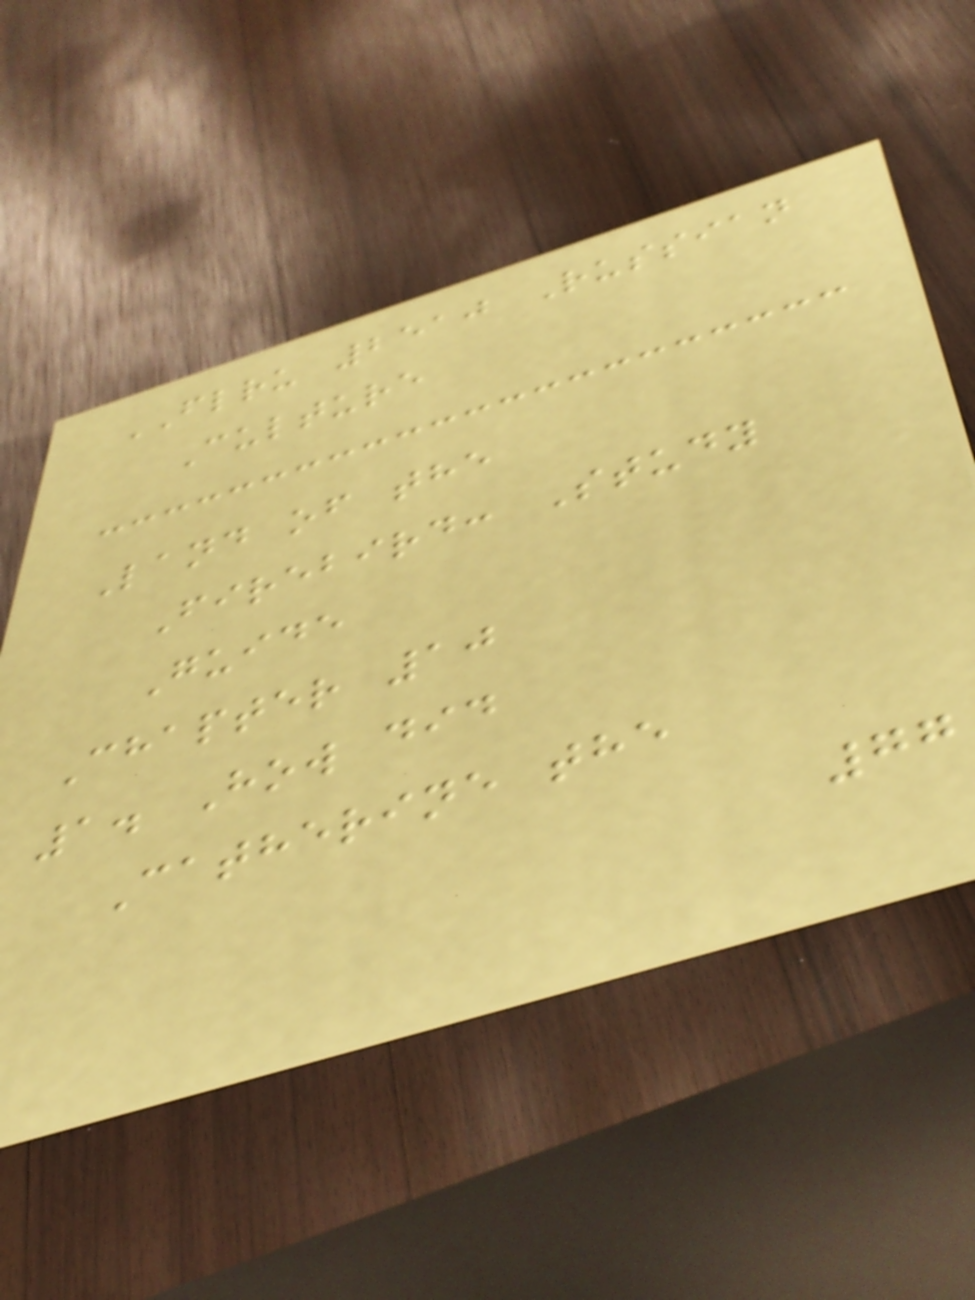FLRU 2510 Russian
Culture
Land of the
Firebird: Study
Guide
Chapter 10
1. How did
Catherine the
77
